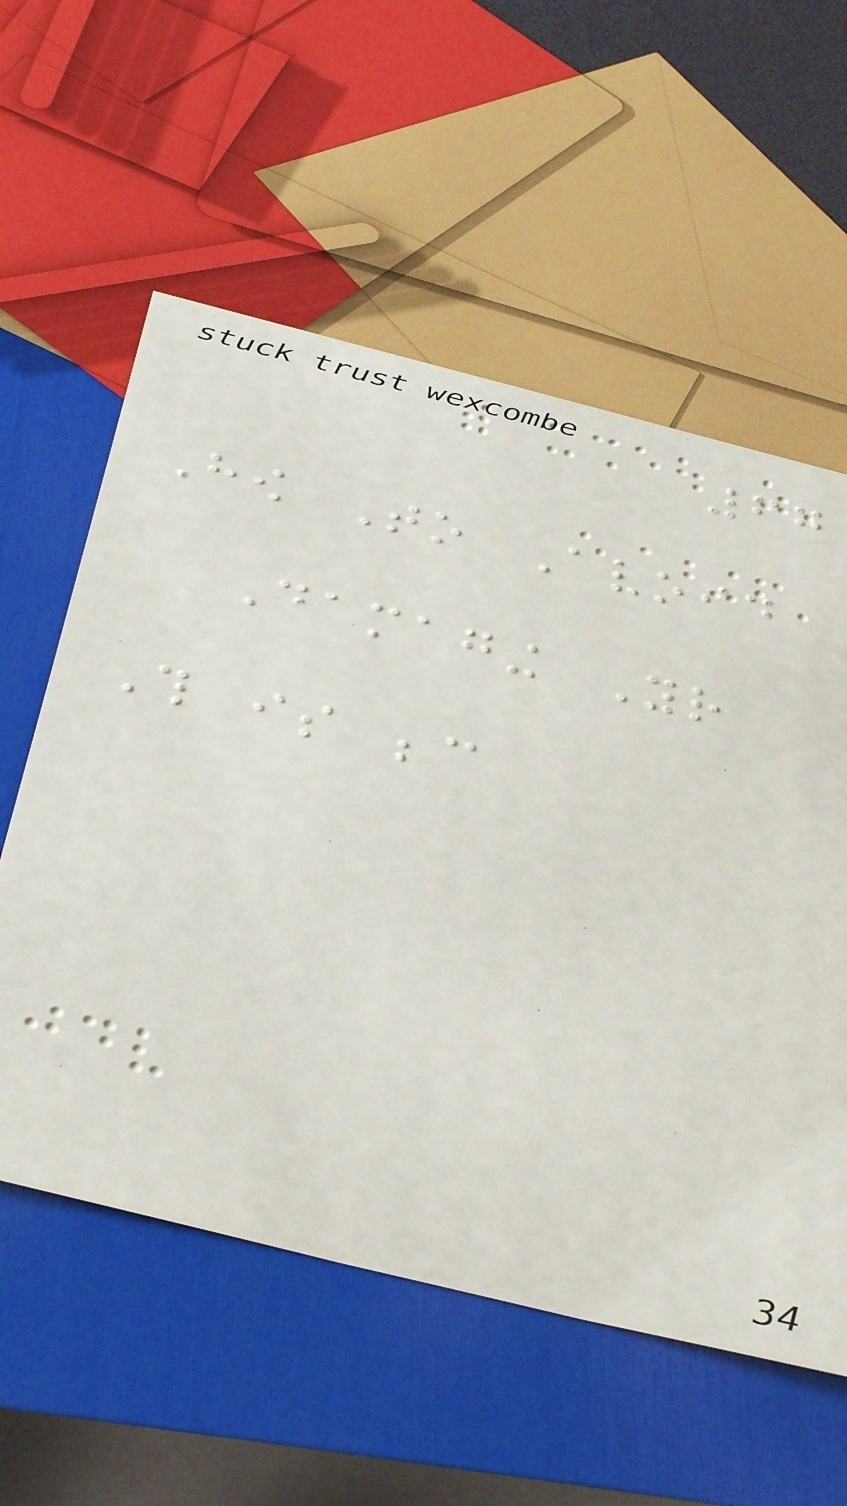67
How To Avoid
Damaging Your
This is because
